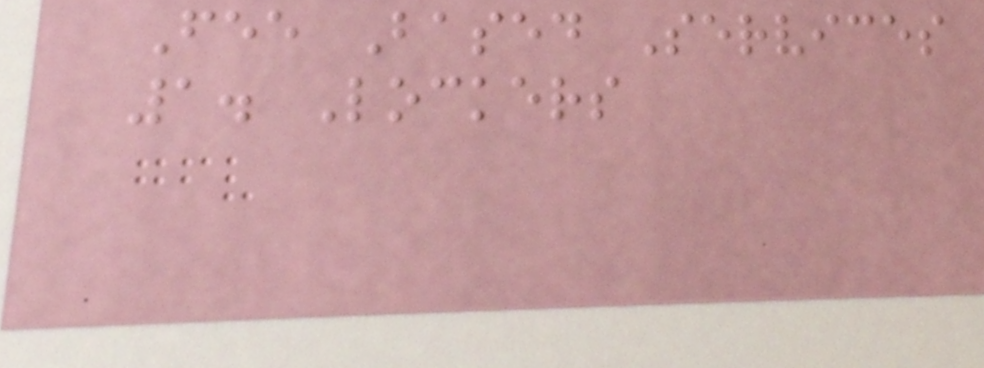Fee Based Services
1. Lockers
